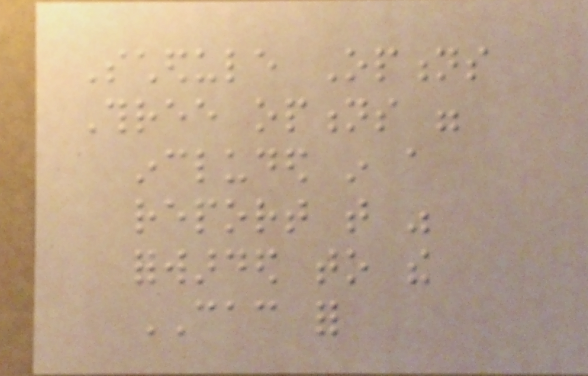Schedule Options
Three options were
included in a
report that was
forwarded to the
CAC for
